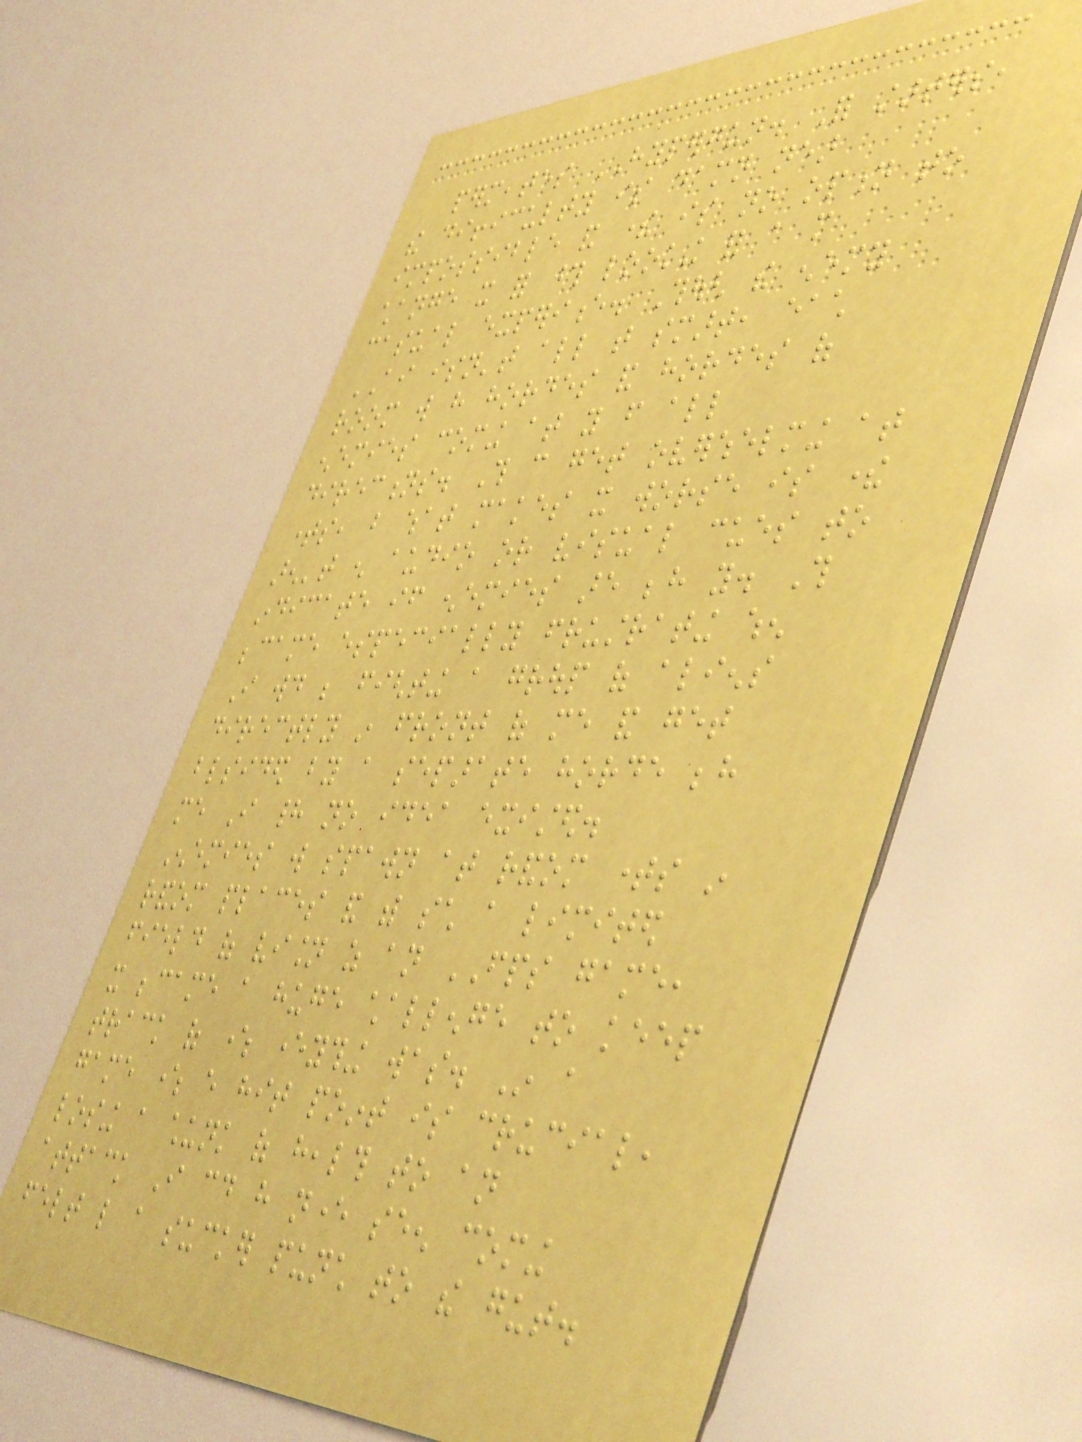permeates HYPERGUN. For starters,
the difficulty is damn near
impossible and there is no option to
change it for those looking for a more
casual experience. Though the enemy
AI isn't all that smart, each
room will have hordes and hordes of
enemies coming at you from all
directions. This can get overwhelming at
times, but what makes it worse is there
aren't enough audio or visual cues to
indicate if enemies are behind you. This
became especially frustrating when
I would be fighting a group of aliens
directly in front of me and get
blindsided by a separate horde behind
me I had no idea existed.
Enemies will spawn at random times in
random places and with such a limited
field of vision as an FPS game,
it became a huge challenge to keep
track of where everything was. In a
game where every hit point is crucial,
losing a chunk of health to an
attack I could have never seen coming
felt like a sucker punch to the gut.
